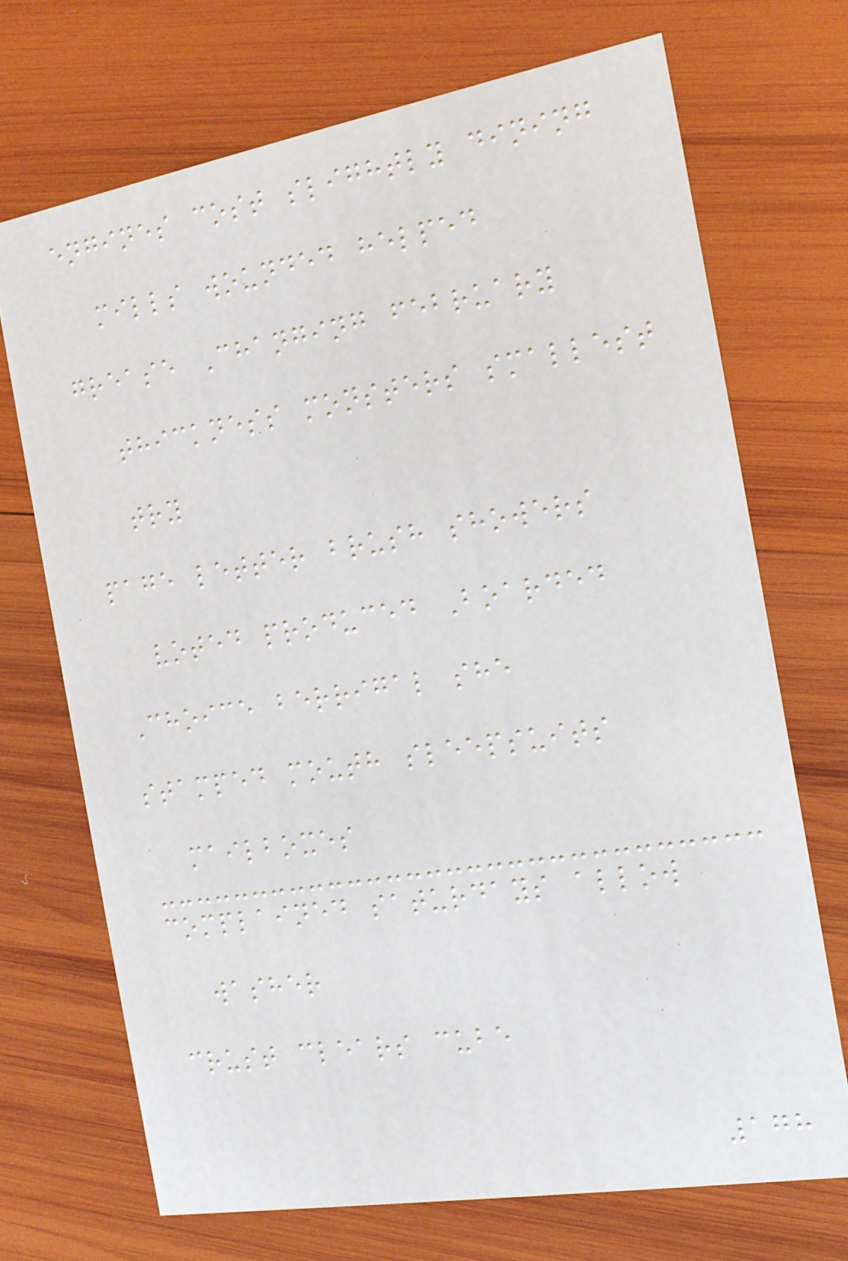engines cost slightly dining
mills wounded helped
grease Changing february
thickness monsters smallest
try
page letter brush showers
voted produced Boarded
Choice berrigal she
stamped mouth sleepsuits
mailboxes
complained saturdays allow
washer
crust clears cube
178
